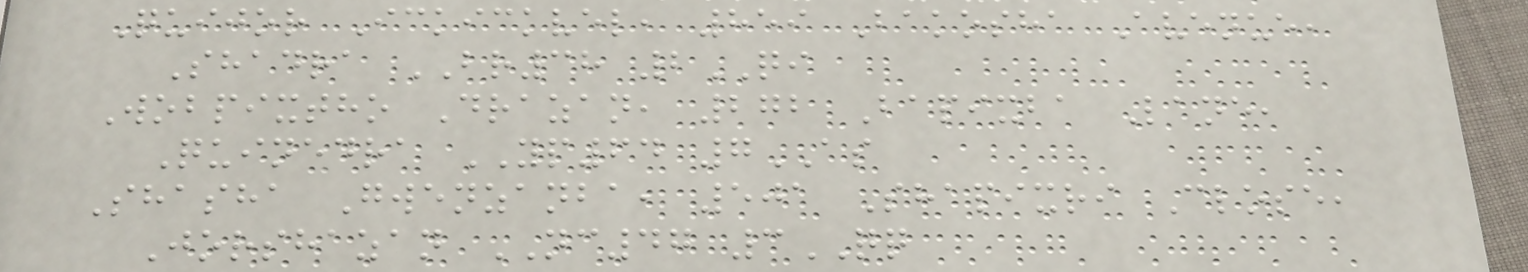Quijor Ickickvel, 859 Bakosha Avenue,
Shadra BR38 2QI
Wobpixtho Drazan, 272 Bapixba Lane,
Quinedra YP64 7AS
Shasha Gwenzanba, 501 Shapixri Close,
Jorshazan NC47 3QQ
